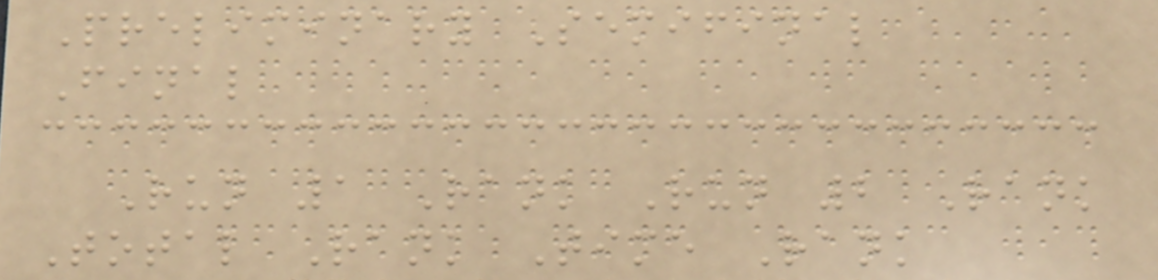Preliminary Semifinal
Final
Run 1 Rank Run 2 Rank
Total Rank Time Rank
